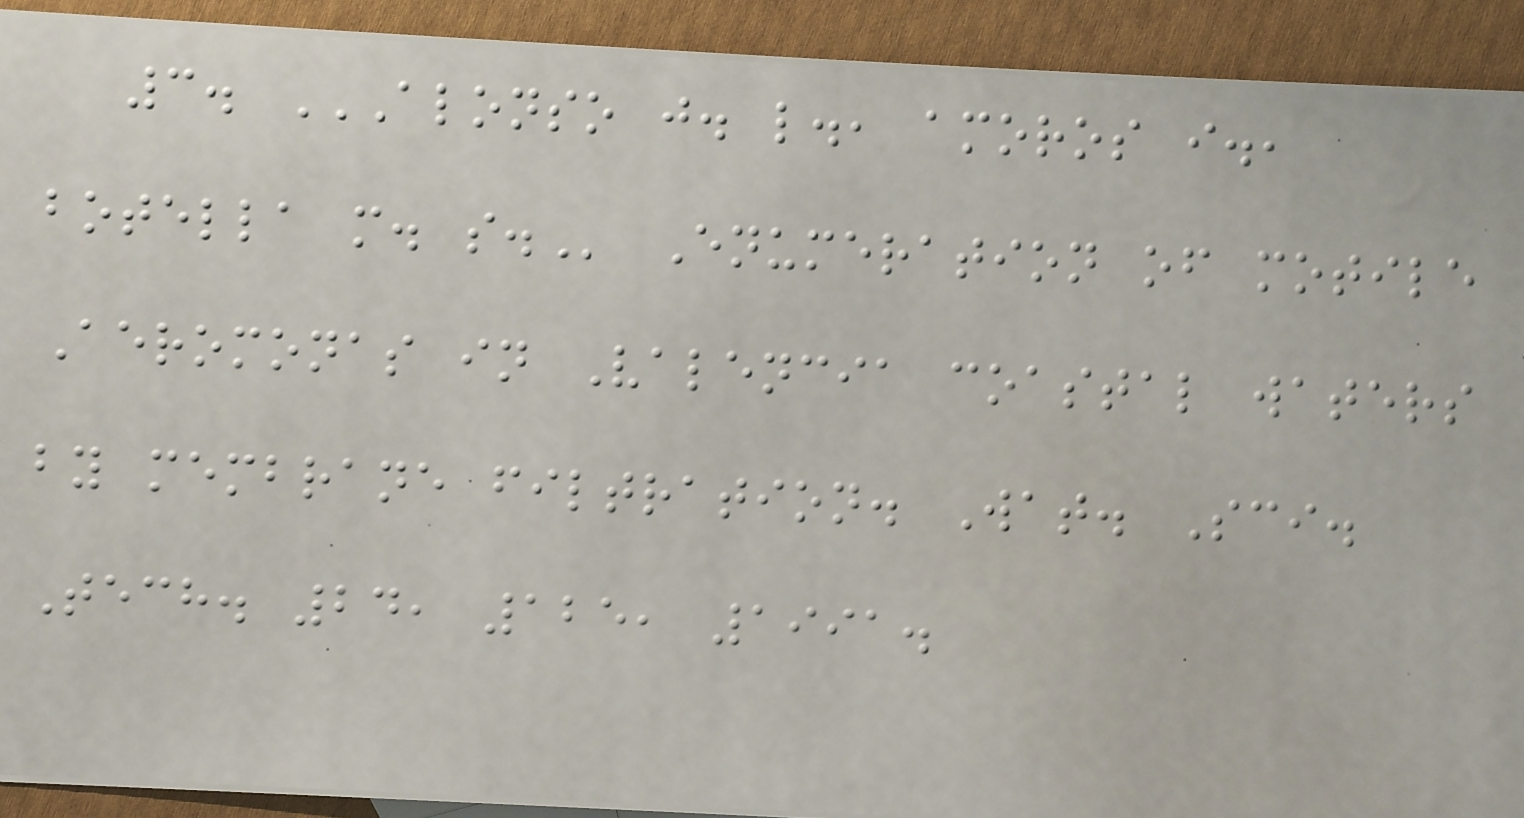3. ALONSO J. L., AMOROS I.,
BOTELLA M. S. Enumeration of motile
Aeromonas in Valencia coastal waters
by membrane filtration. Wat. Sci.
Tech. 24, 125, 1991.
